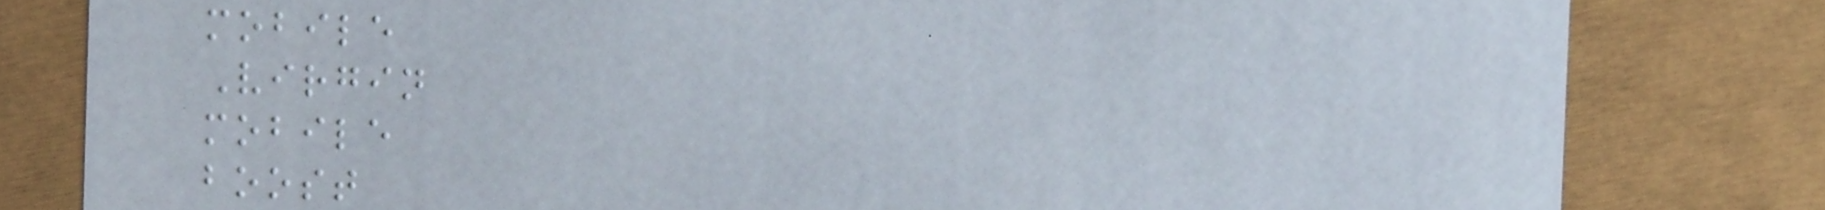mobile
Virgin
mobile
boost
